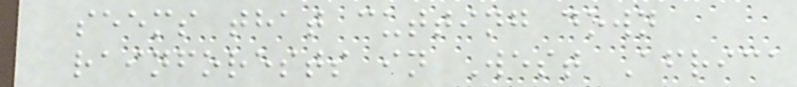seems that cutting down
rainforests in West Africa
